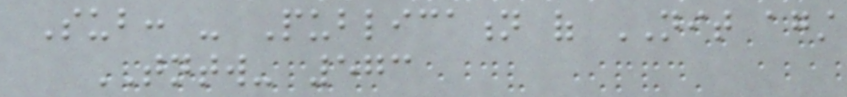Sub: - Publication of NIT against
TNTW- 573
